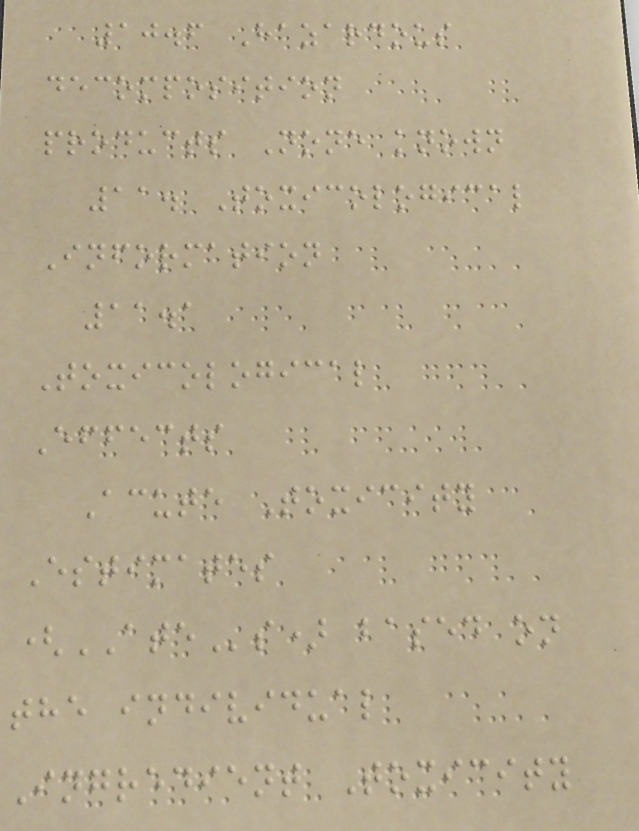10.6 Hazardous
decomposition
products None known
11. Toxicological
Information
11.1
Toxicological
Effects
Acute Toxicity
Estimates
(ATEs) based on
the individual
Ingredient Toxicity
